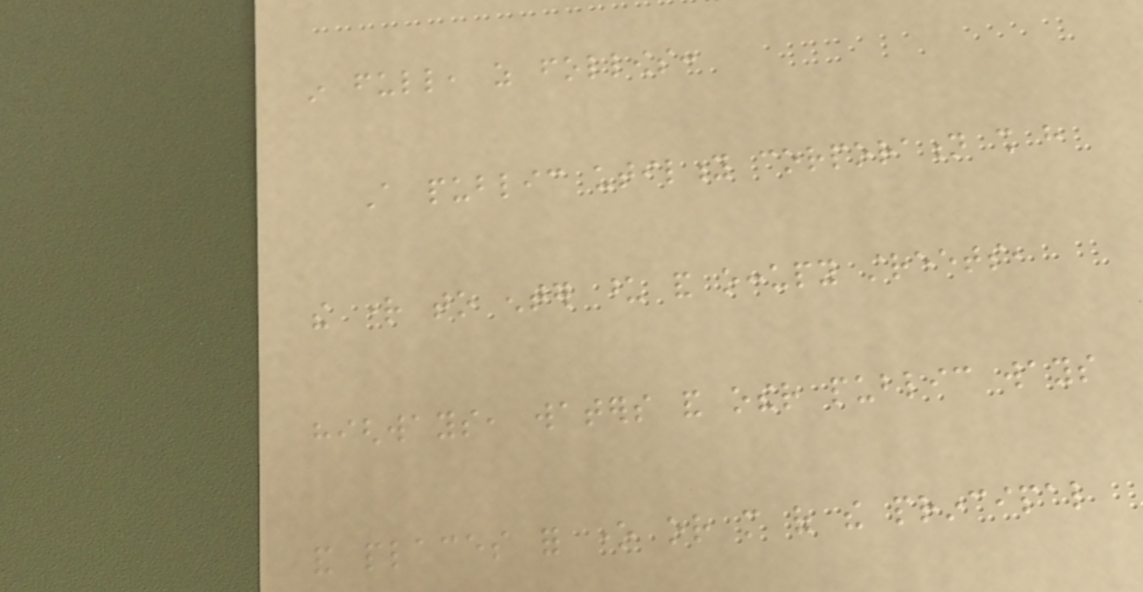in full, as follows:
A public utility corporation shall have
the right to enter upon and occupy streets,
highways, waters and other public ways
and places for one or more of the principal
